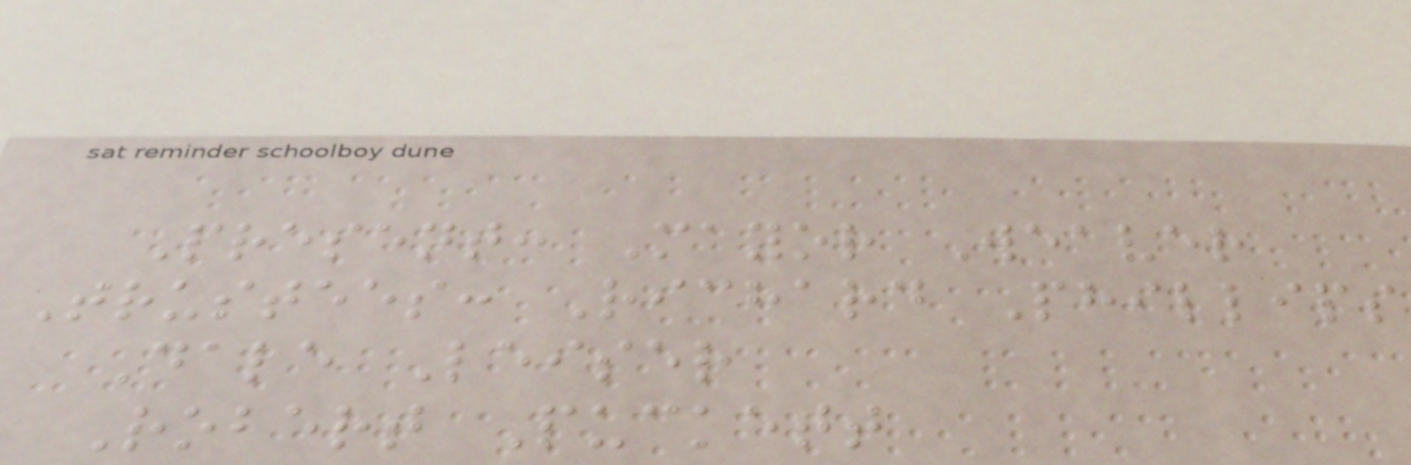Present: Mayor Weaver
Trustees: Richard Phillips
Dale Leiser
Robert Puckett
